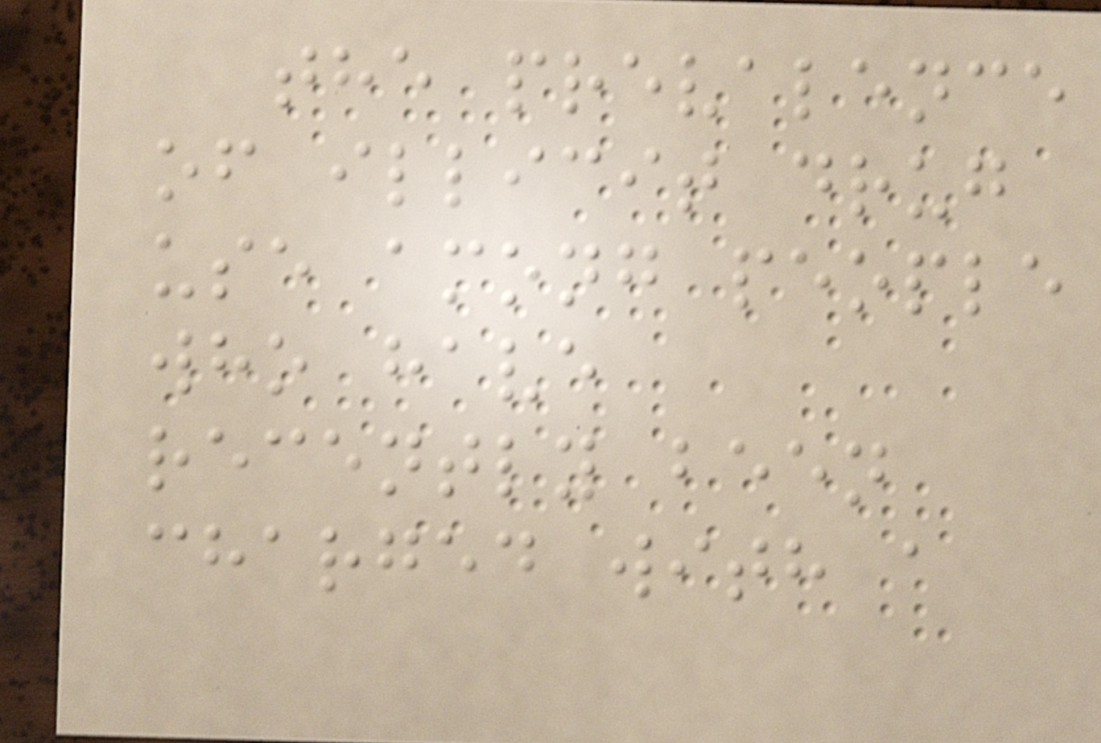the prevalence
of illicit drug
use among people
who have
recently been
charged with a
